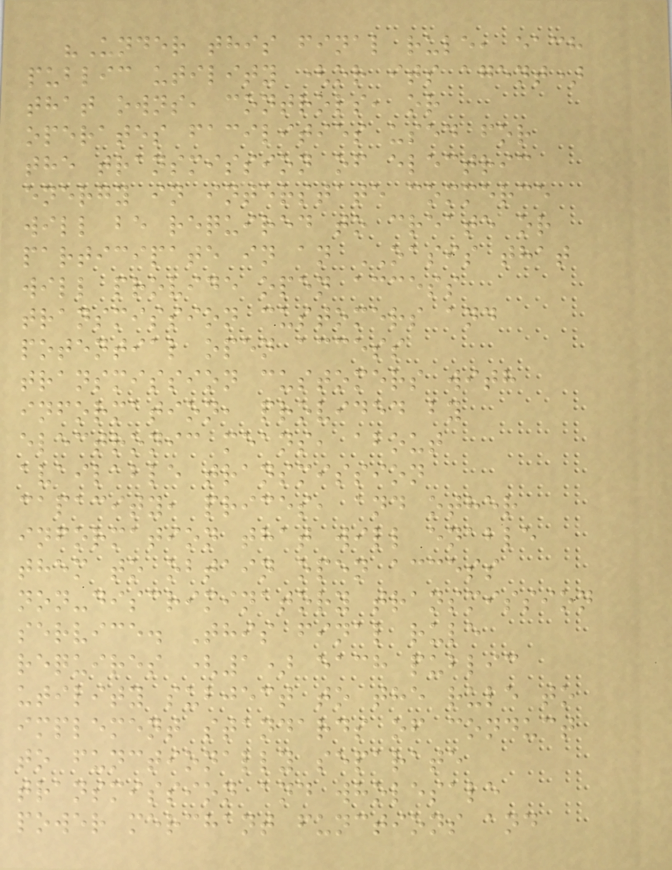"Under this final rule, each
public utility (or its agent)
that owns, controls, or
operates facilities used for
the transmission of electric
energy in interstate commerce
will be required to create or
participate in an OASIS that
will provide open access
transmission customers and
potential open access
transmission customers with
information, provided by
electronic means, about
available transmission
capacity, prices, and other
information that will enable
them to obtain open access
non-discriminatory transmission
service. This final rule
requires (1) each public
utility subject to the rule to
implement standards of conduct
to functionally separate
transmission and wholesale
power merchant functions and
